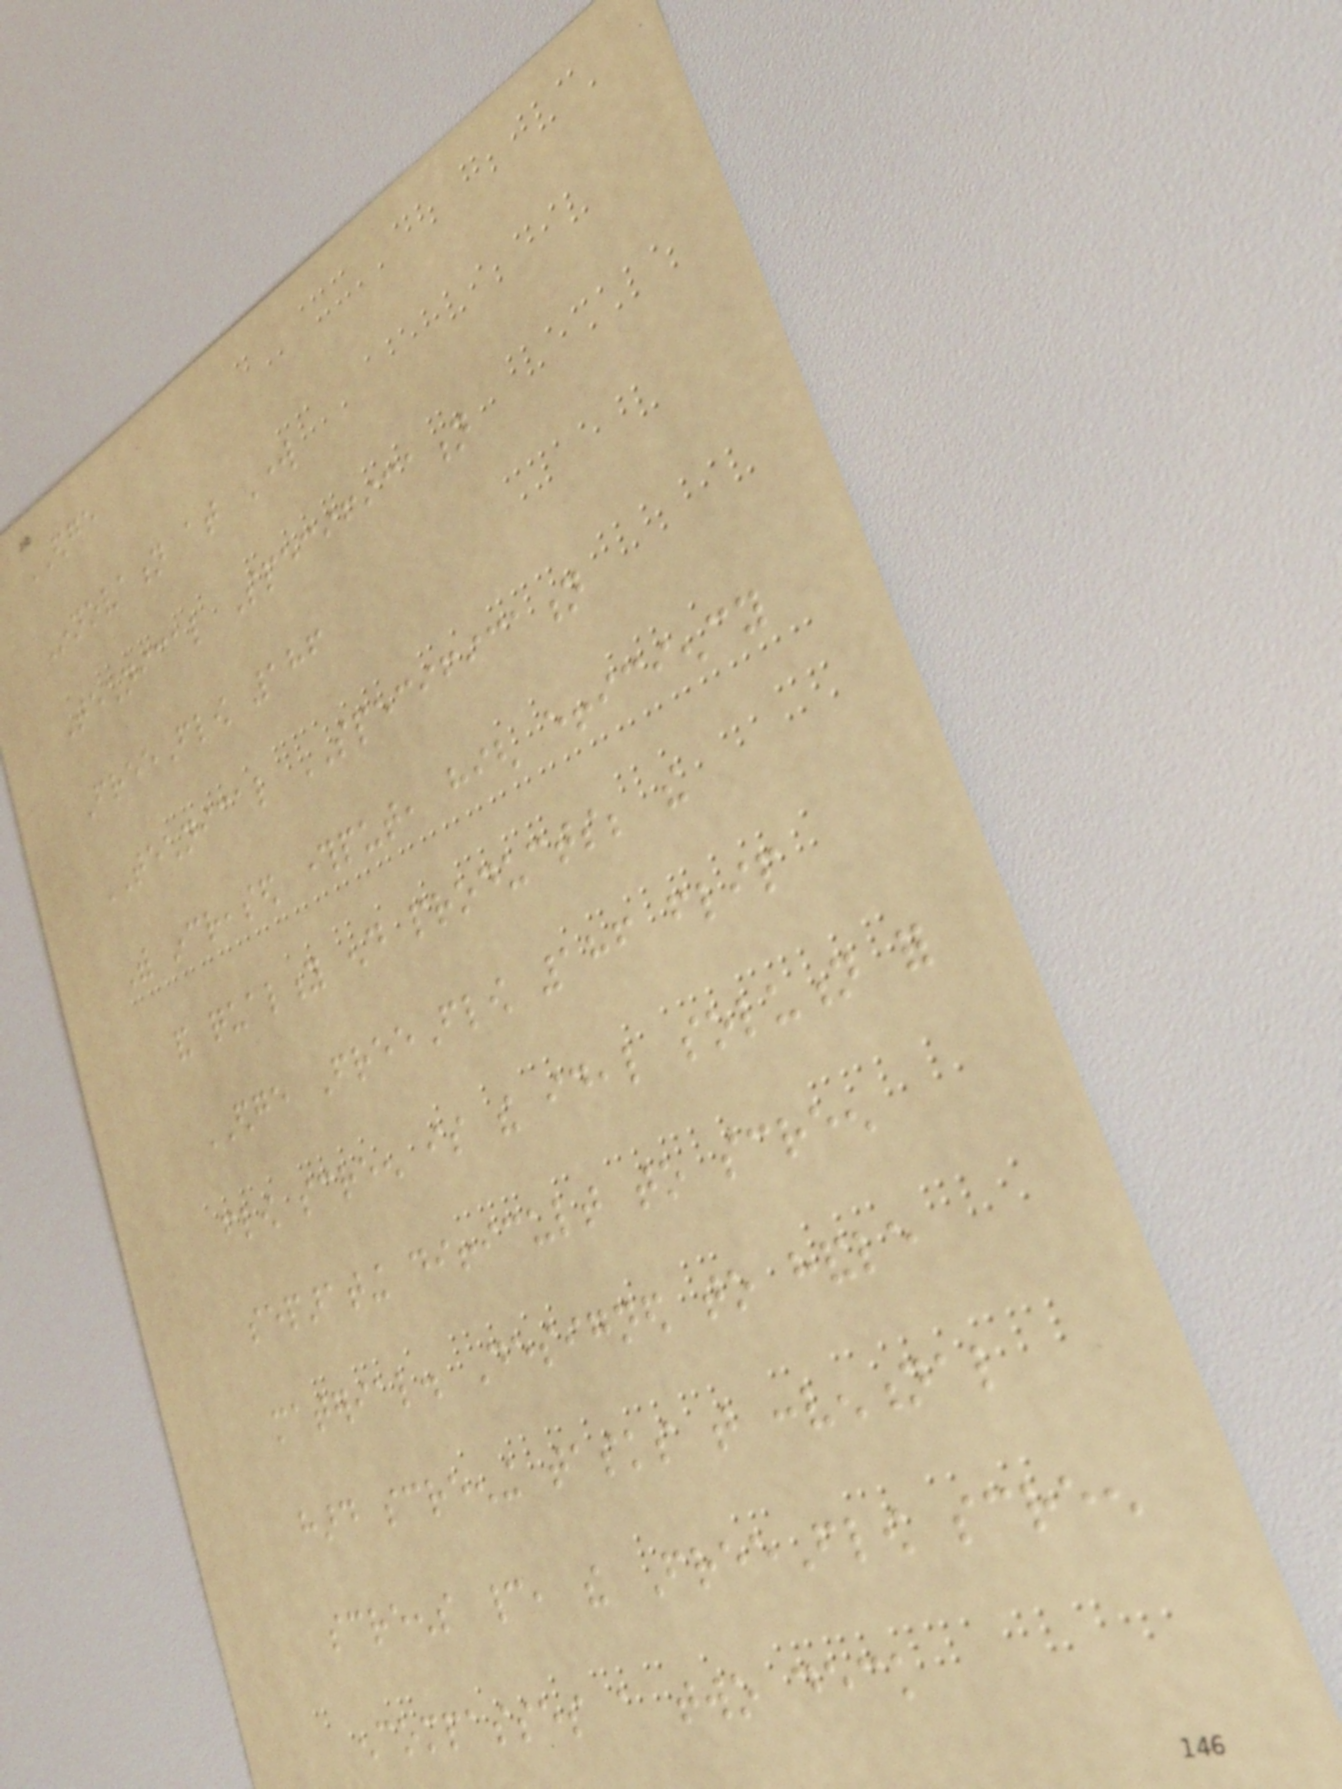EDGE
Innovation at Work
Technical Specification
FreeFlow 186
TECHNICAL SPECIFICATION
With increased throughput, high efficiency
and quality end products; the
EDGE FreeFlow 186 flip
flow screen is the ideal solution for
separating difficult to screen
material. Designed to handle
hard screening tasks that conventional
screens cannot, the FreeFlow screen
encompasses a two deck
